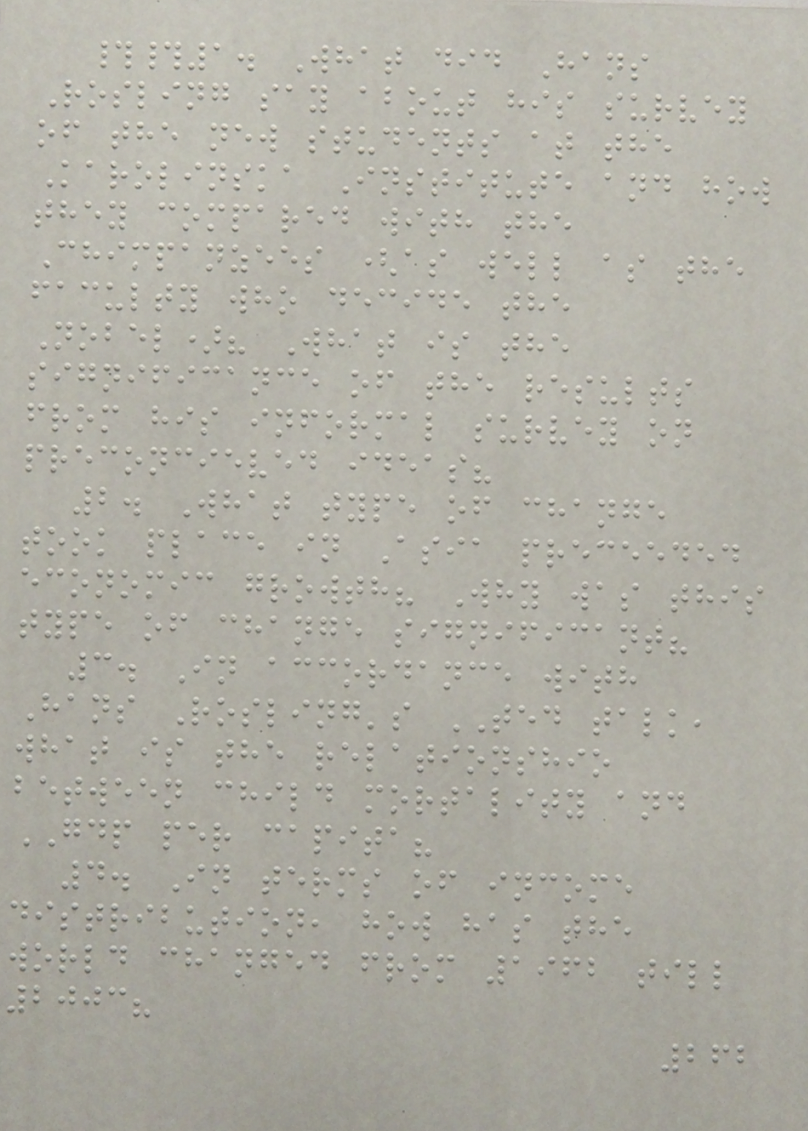##1. What did Hans
Rosling say about his survey
of the new students at the
Karolinska Institute and how
they compared with the
Chimpanzees (as well as the
faculty who decide the
Nobel)? What is the
significance of the results
from his informal survey on
preconcieved ideas?
2. What type of change
took place in Asia preceeded
economic growth? Why was this
type of change significant?
3. In accordance with
Hans Rosling's TED talk,
what is the relationshio
between child mortality and
GDP per capita?
4. In terms of income
distribution, how has the
world changed from 1962 till
2003?
262
